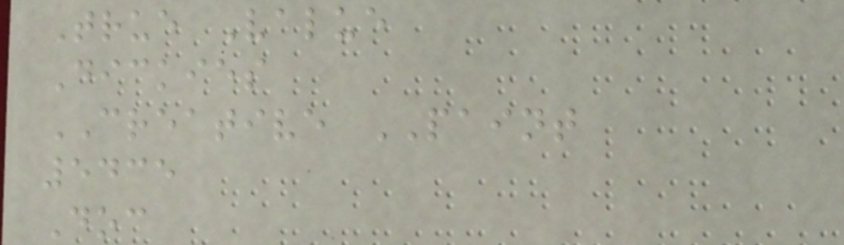True Value
Dickies
CREATIVE PAINT
5435
Doc
